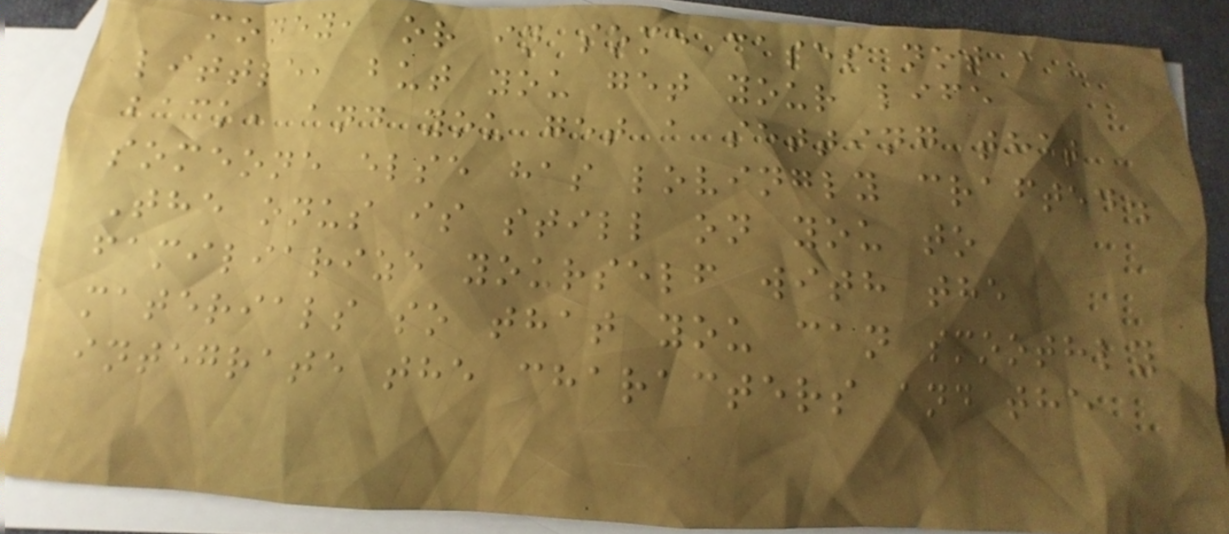money, or in some cases not a
little, but you get your life
back, and you get a setting that
someone else has lovingly crafted.
The onus is still on you to
familiarize yourself with the
materials so that you can smoothly
integrate the characters and the
